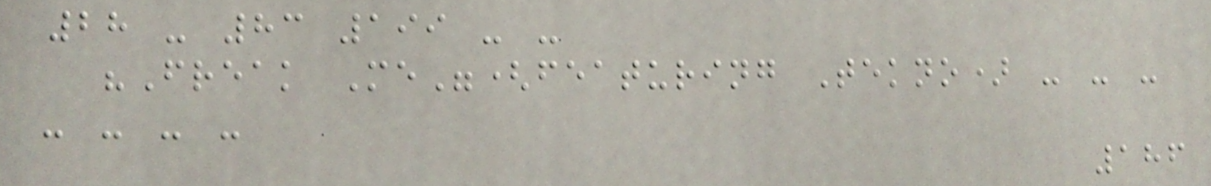28 - 83 199 - -
"Freak Me"(featuring Tekno) - - -
- - - -
186
